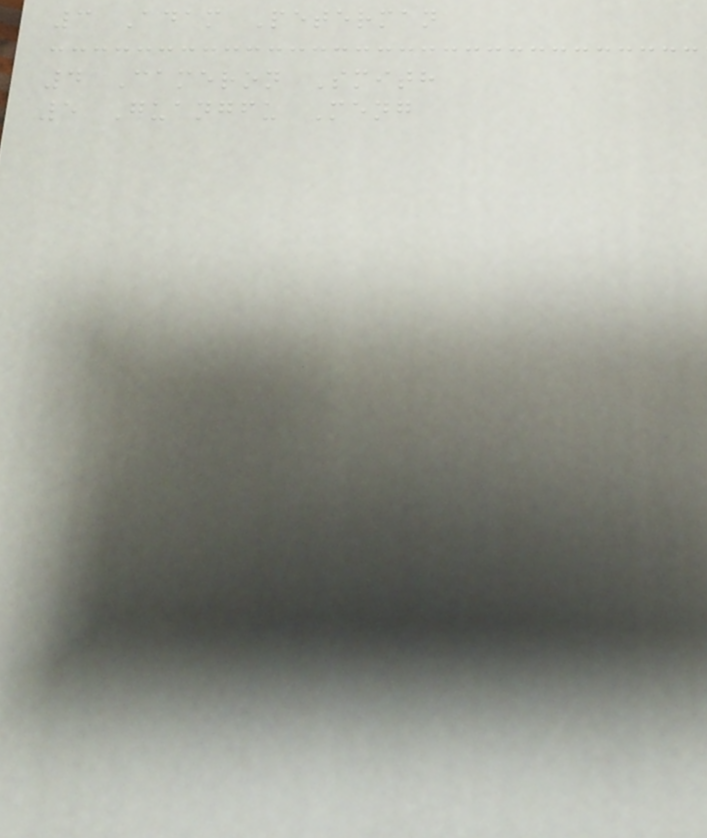3 Adam Peterman
4 Cameron Smith
5 Guangfu Meng
